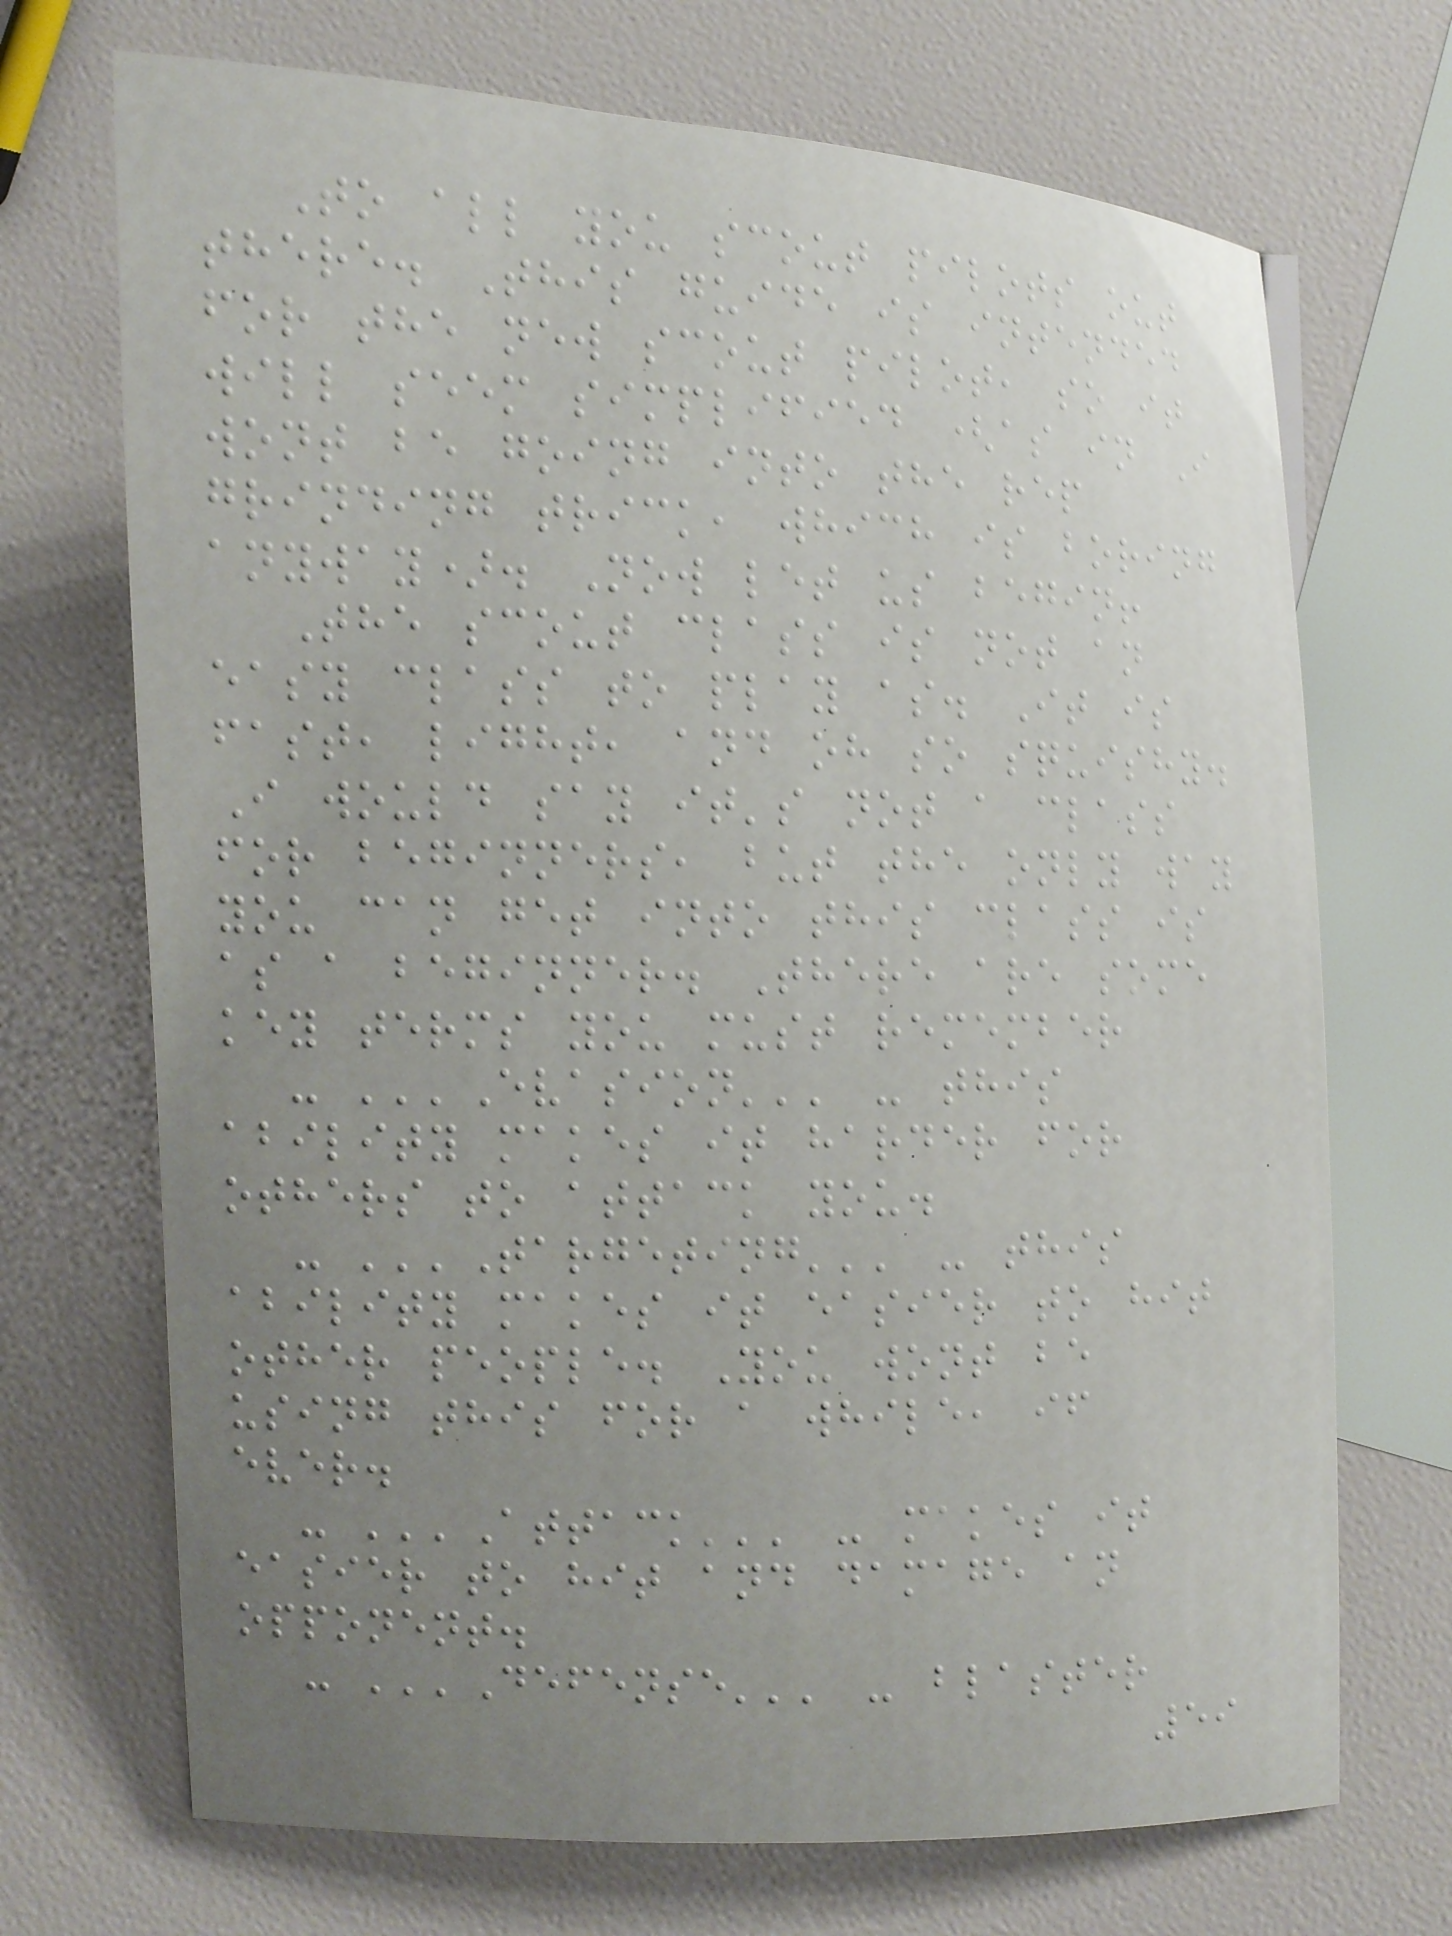To all you scout pilots out
there. This guide is intended
for the new scout pilot, so it
will seem simplified (as in I
wont be going into the rep
grinding trick, which is boring
anyway). Now let us begin!
The scout class is not an
easy class to play as. It is
fast, light, and oh so squishy.
I would say it's not a class
for beginners, but the only way
you can get into this class is
as a beginner. There are some
key terms you must remember
- '''Evasion''' - this
ability makes it harder for
others to attack you.
- '''Targeting''' - this
ability makes it easier to hit
other people. You wont be
using this for a while, if
ever.
- '''Attack''' - makes it
easier to hit and damage an
opponent.
- '''Defense''' - blaster
59
